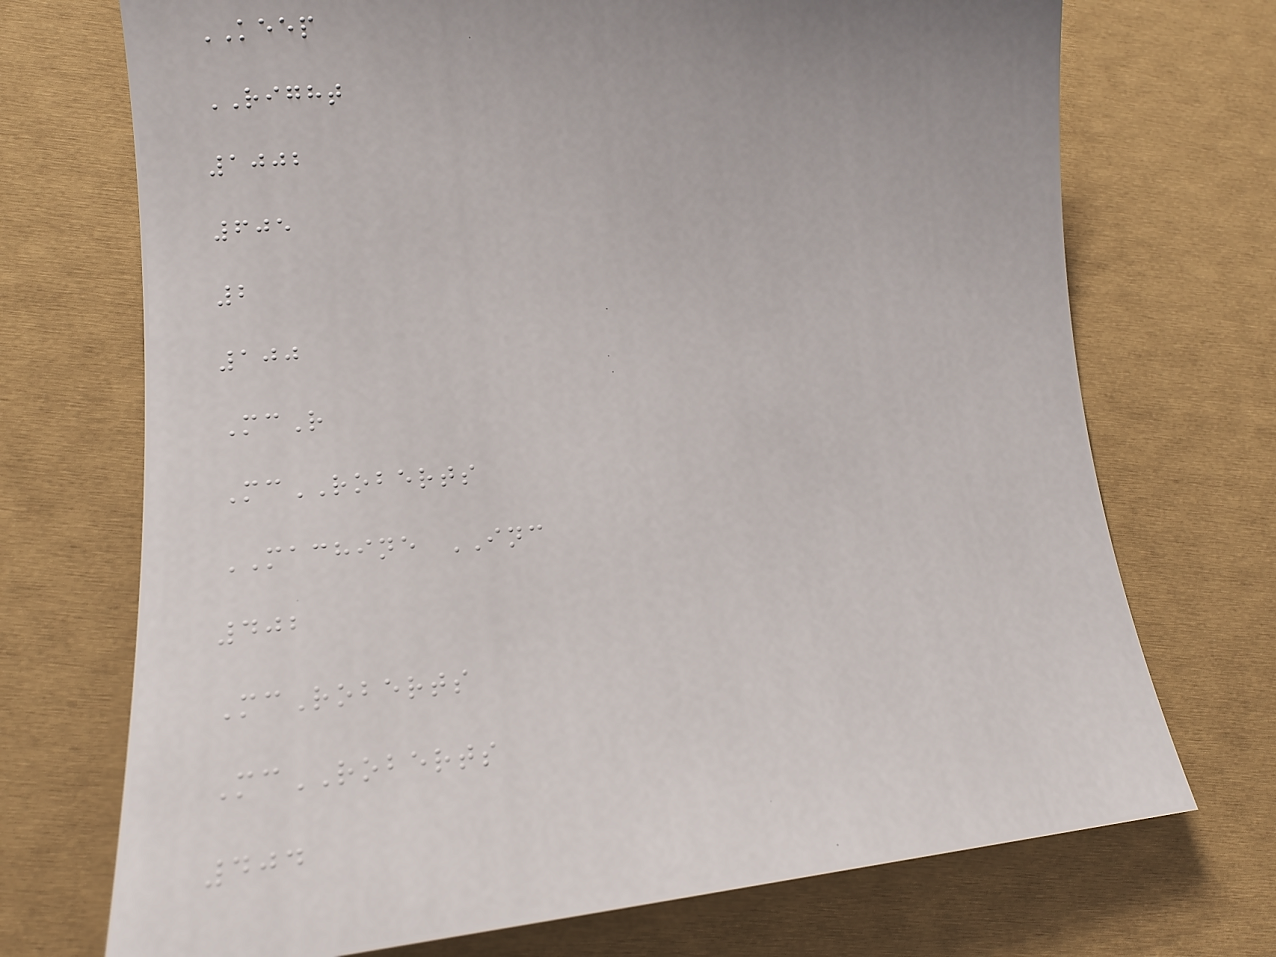KEEP
RIGHT
1002
605
2
100
McR
McROBERTS
MACHINE INC
402
McRoberts
McROBERTS
404
